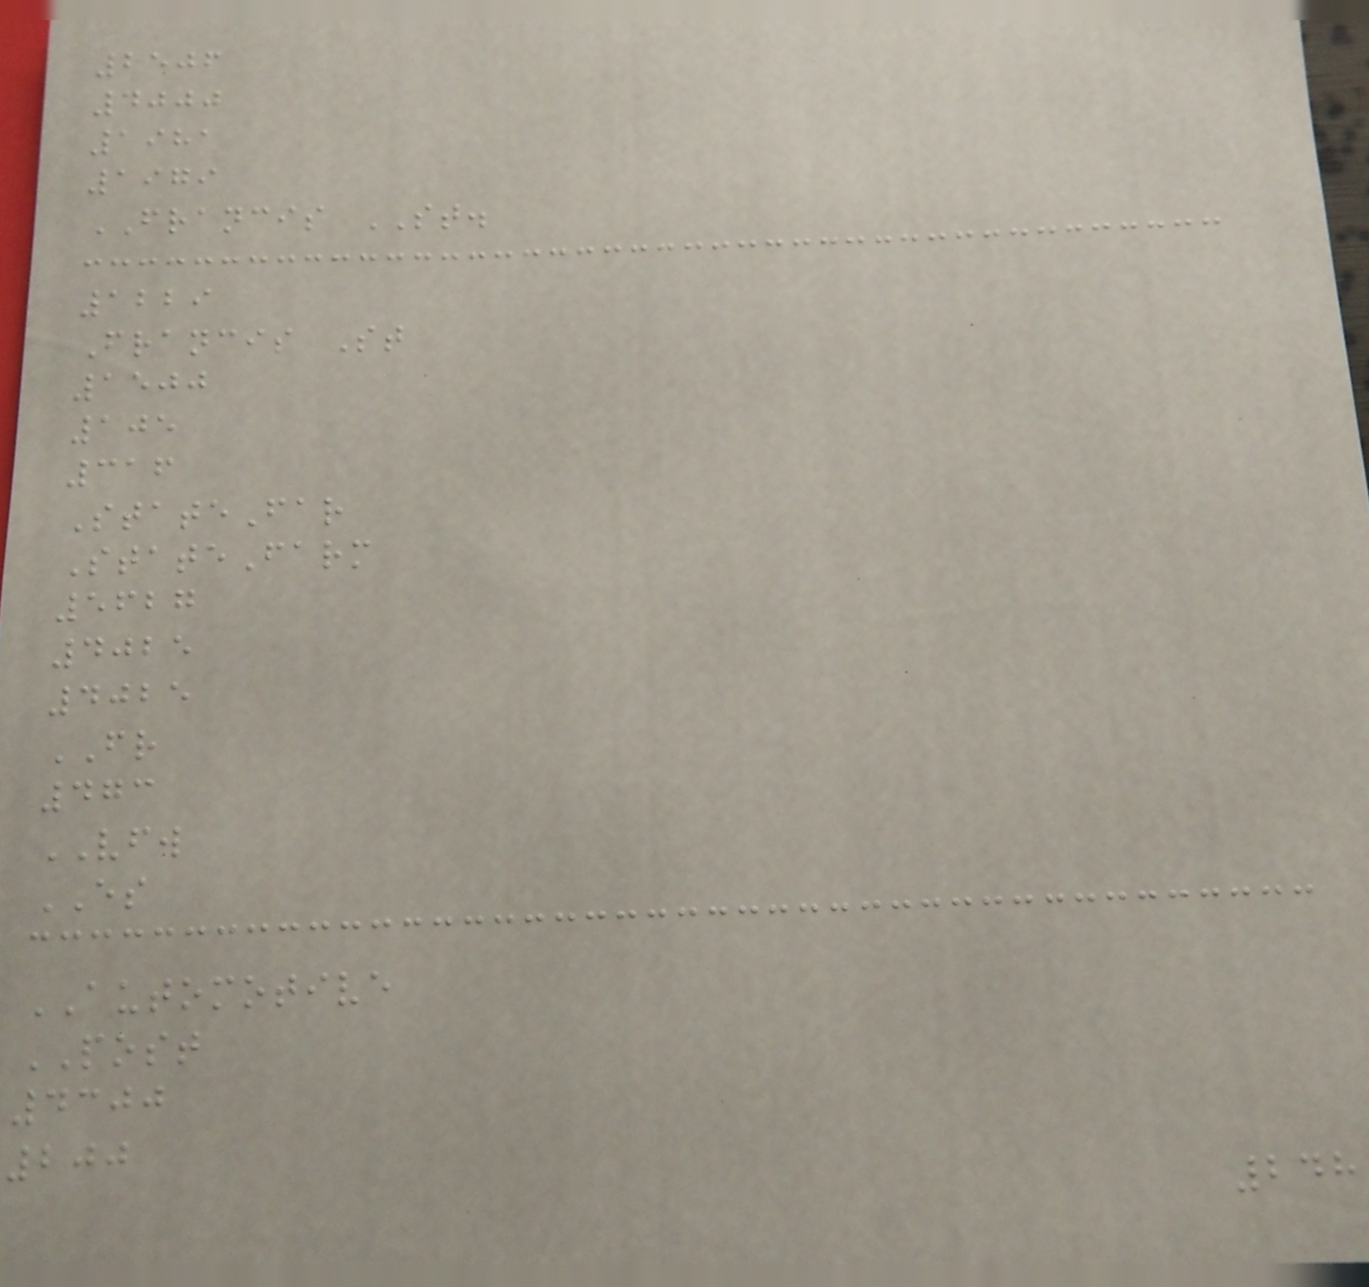2506
4000
1981
1979
FRANCIS ST.
1229
Francis St
1500
105
316
StateFar
StateFarm
5627
4025
4025
FR
473
VFW
ES
AUTOMOTIVE
POST
4300
200
248
